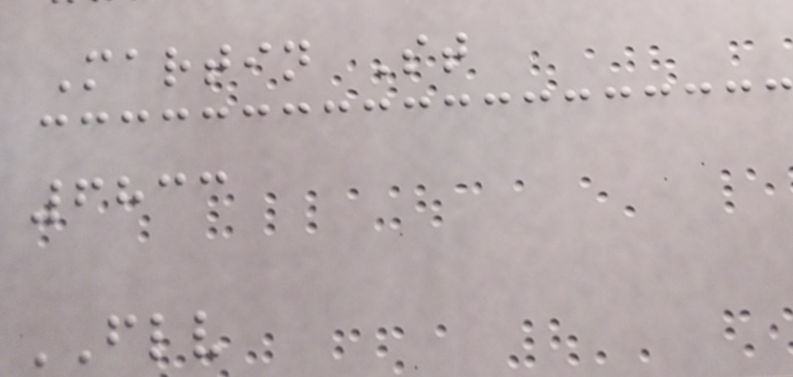Martin St
6833
FLV
